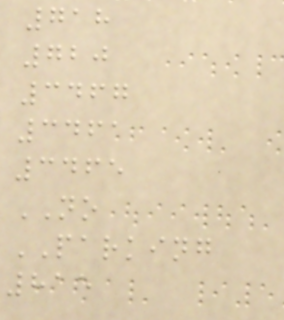718
720
3467
3461
3465
NO
PARKING
815
